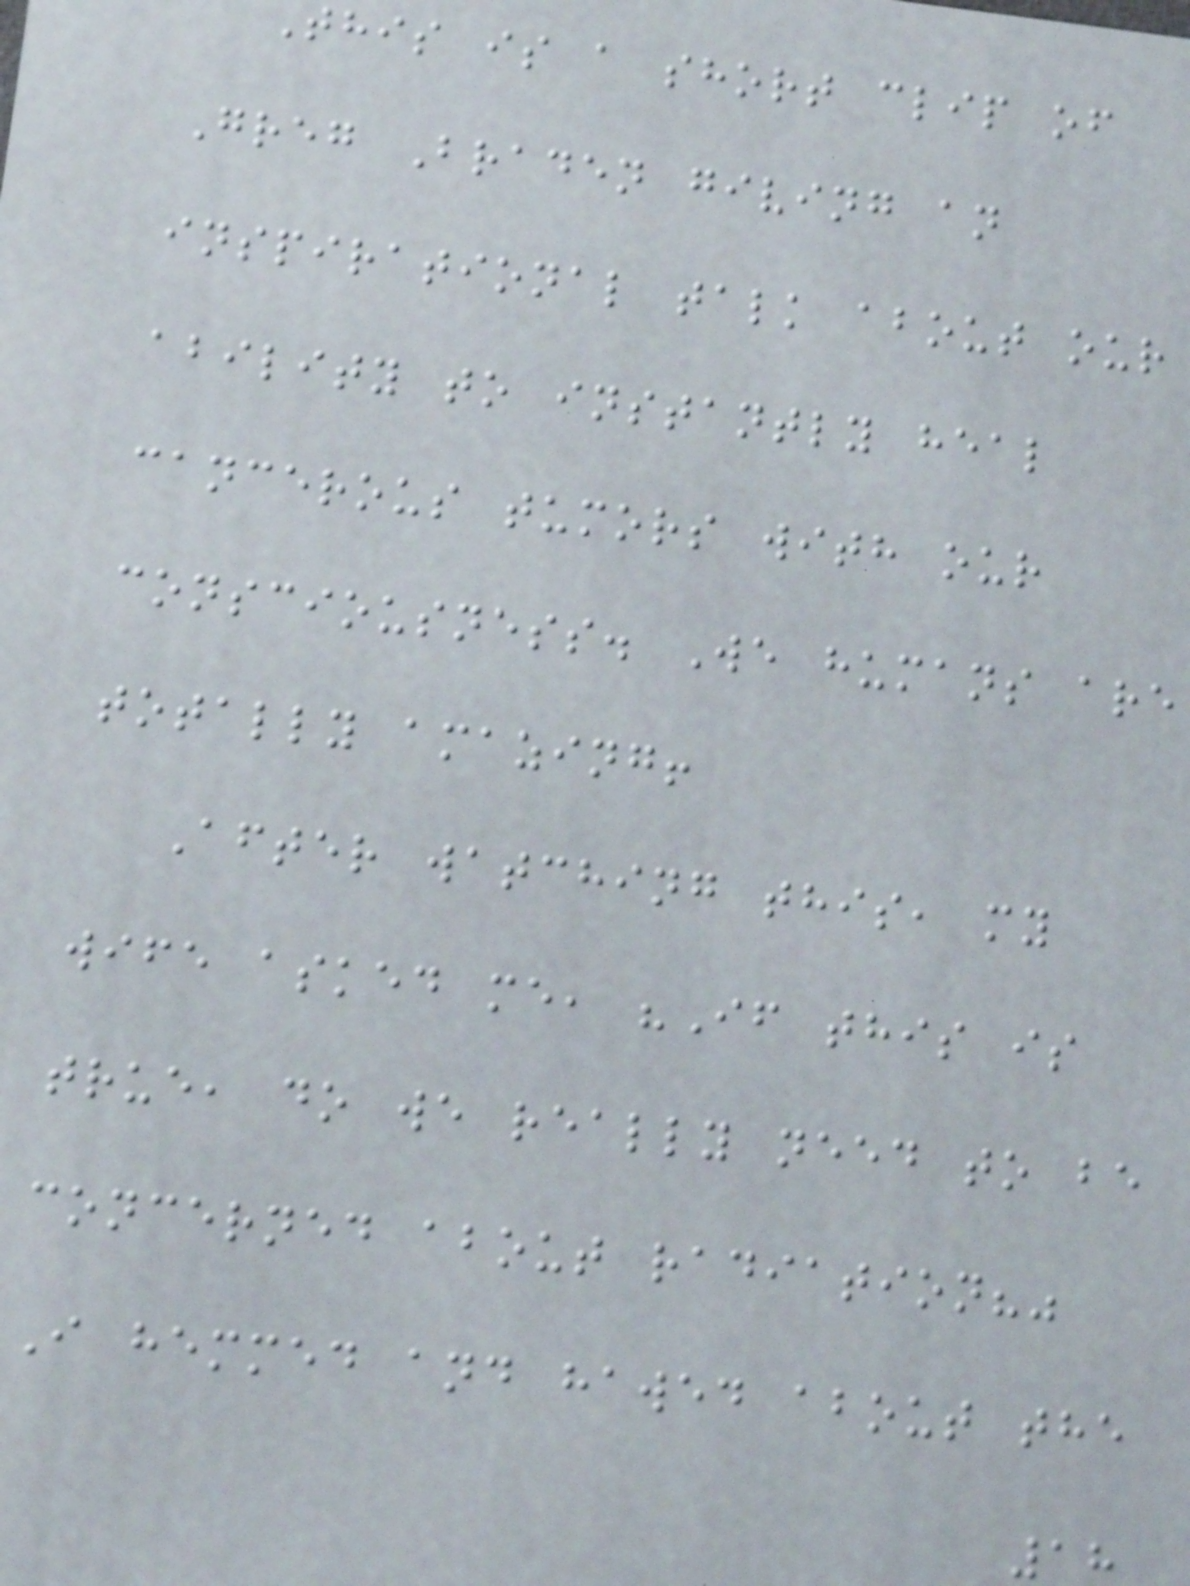this is a short clip of
Greg Braden giving an
inspirational talk about our
ability to instantly heal
cancerous tumors with our
consciousness. We humans are
totally amazing!
After watching this, my
wife asked me, "If this is
true, do we really need to be
concerned about radiation?"
I hemmed and hawed about the
